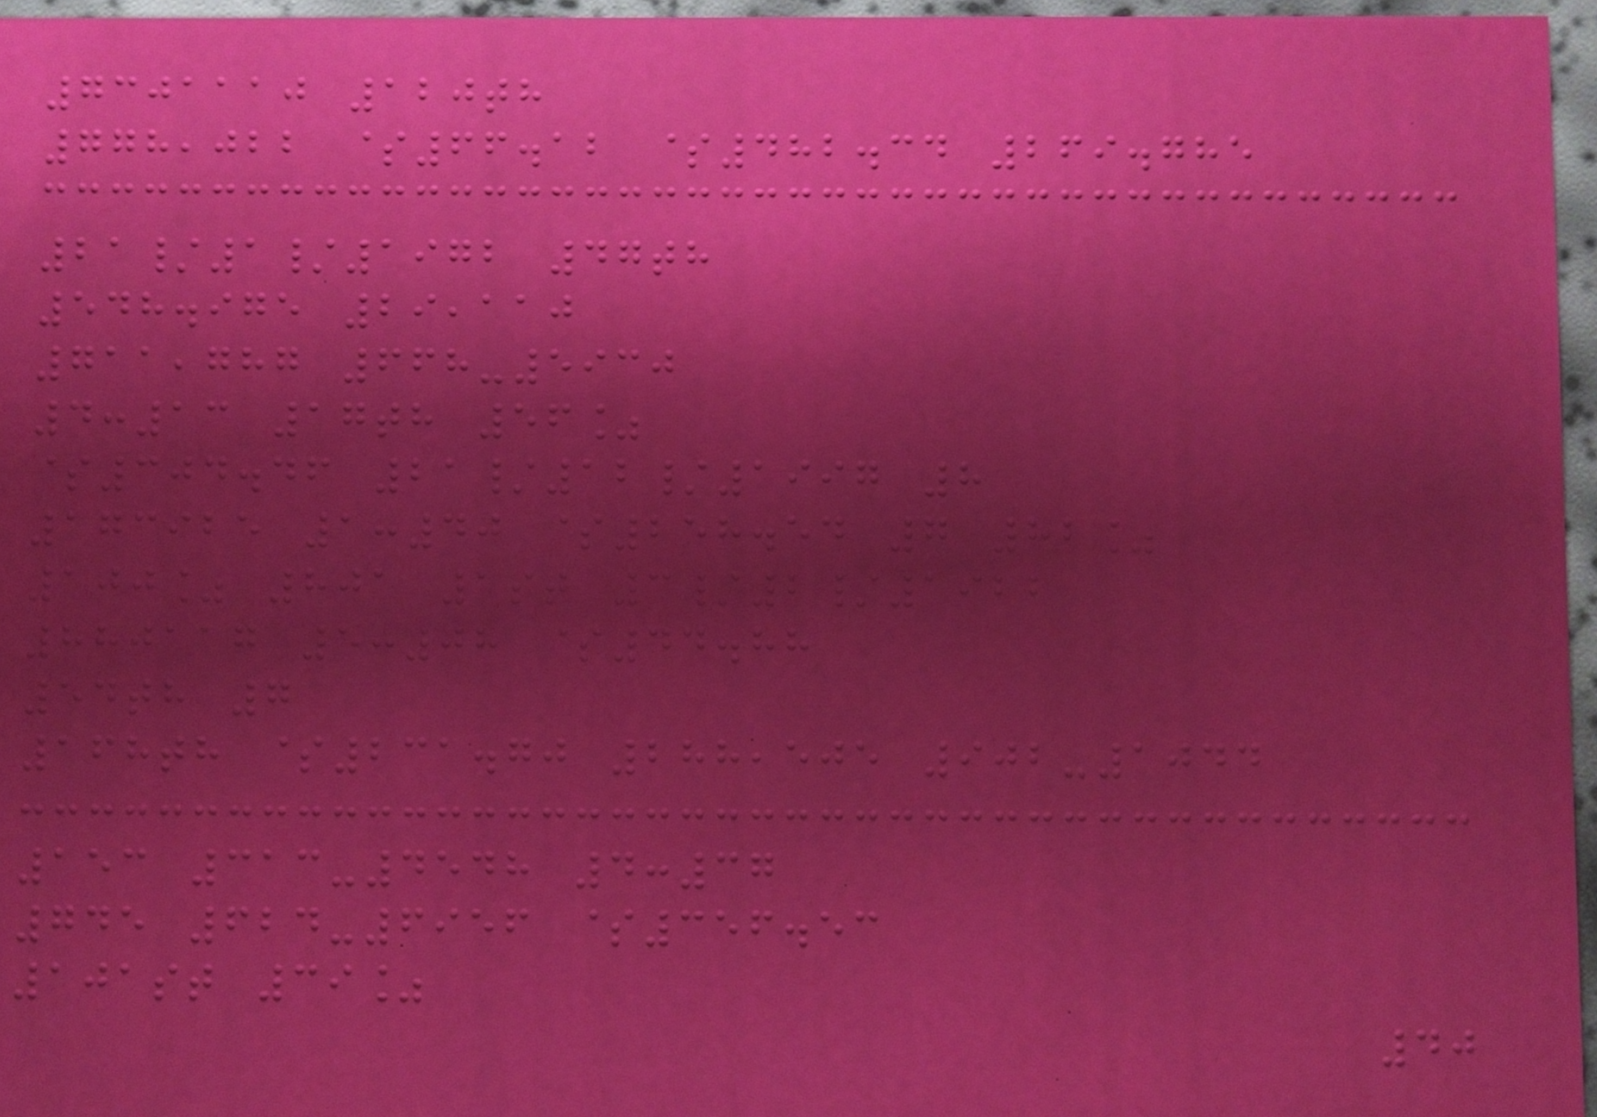7301110 120th
778,022 $66.12 $482.34 269.785
21/1/1972 47th
548.975 29,110
711,787 668-5930
4:13 17th 56%
$304.46 21/12/1997 8
173925 1:40 $258.54 7 82%
100% 801 1st 3/2/1922
880117 5:08 $44.88
54th 7
168th $231.70 288,505 902-1044
153 313-4548 4:37
745 624-6956 $356.53
101st 39%
40
